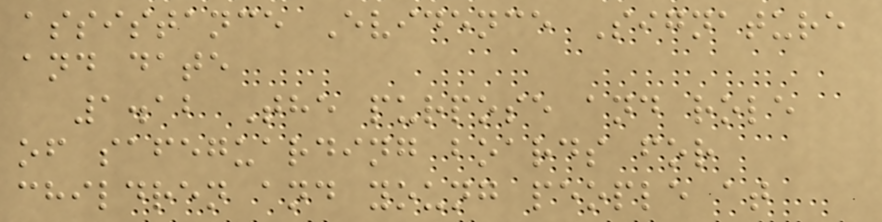assistance Evidence Signature
and date
1.12 The purpose and role
of safeguarding boards for
children and young people at
